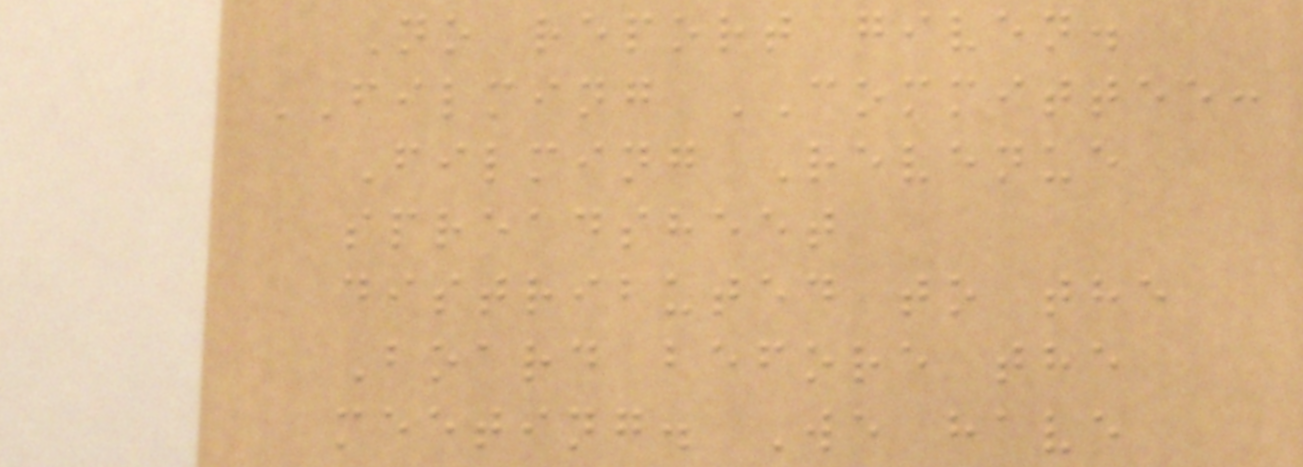No report given.
FILMING COMMITTEE:
Filming Revenue
spreadsheet
distributed to the
Board before the
meeting. We have
